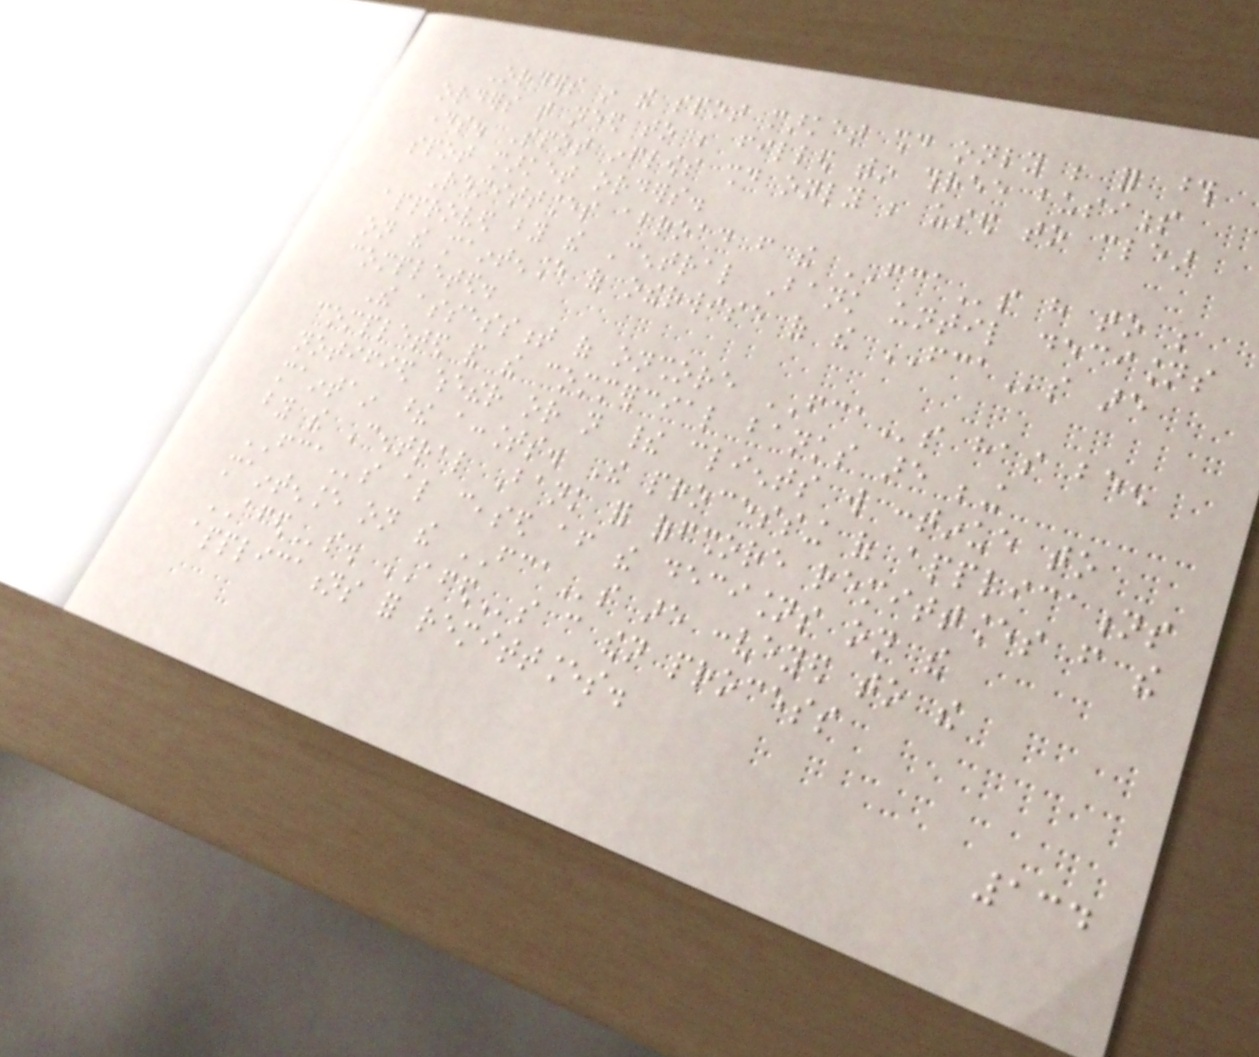Orders in the spot market should only be for those
orders that need to be filled within three business
days. Spot inflows should only be used to clear
spot market orders.
Remittances abroad from the FCAs have to be
approved by the Central Bank until decisions
on the maintenance of otherwise of the FCAs are
completed.
The assessment of onshore FCAs has been
completed and the commercial banks are being
notified whether or not their clients will continue to
maintain these accounts. The processing of applications
by the Central Bank for offshore remittances from the
FCAs also ceased after the decisions on the
maintenance on the FCAs are conveyed to the
AFEDs. AFEDs can then process
applications for remittances.
134
